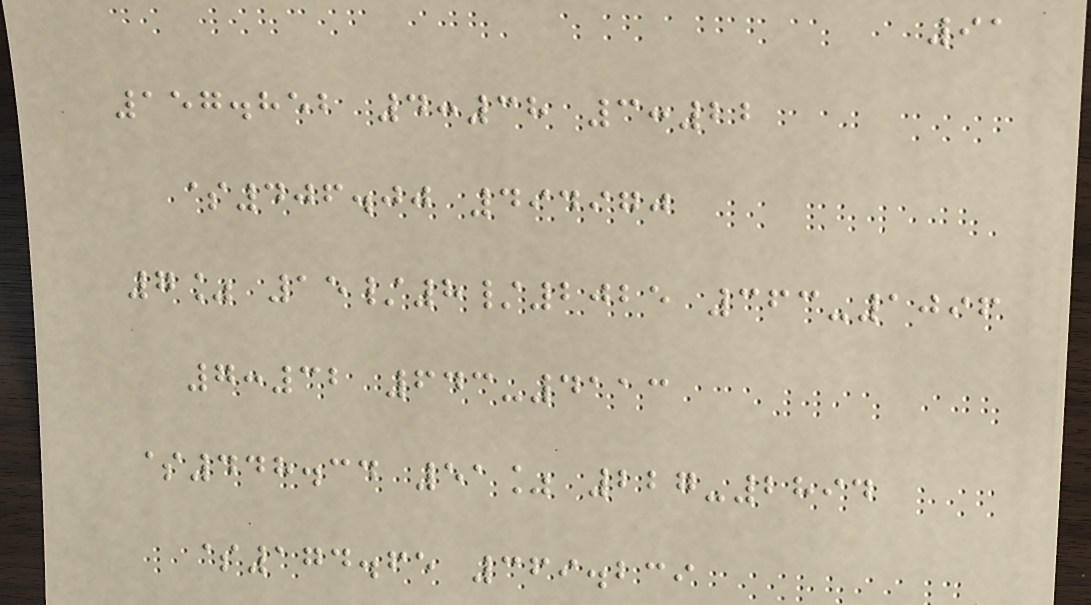91
157.852 4:38 3:22
$406.00 494970
7% 15/8/2025 363-1096
7:32 643-4113
$448.34 51% 227-2894
$174.65 369.239
